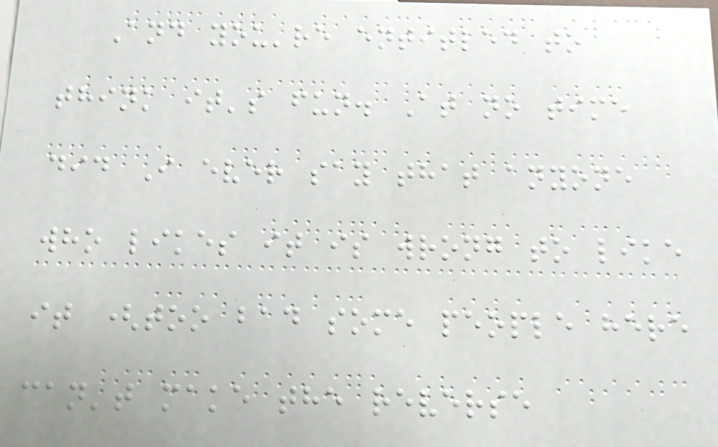And you're entitled to
think it's fun. At no time
did I ever say that anyone
who likes it is wrong to like
it (too bad some people here
can't make the reverse
